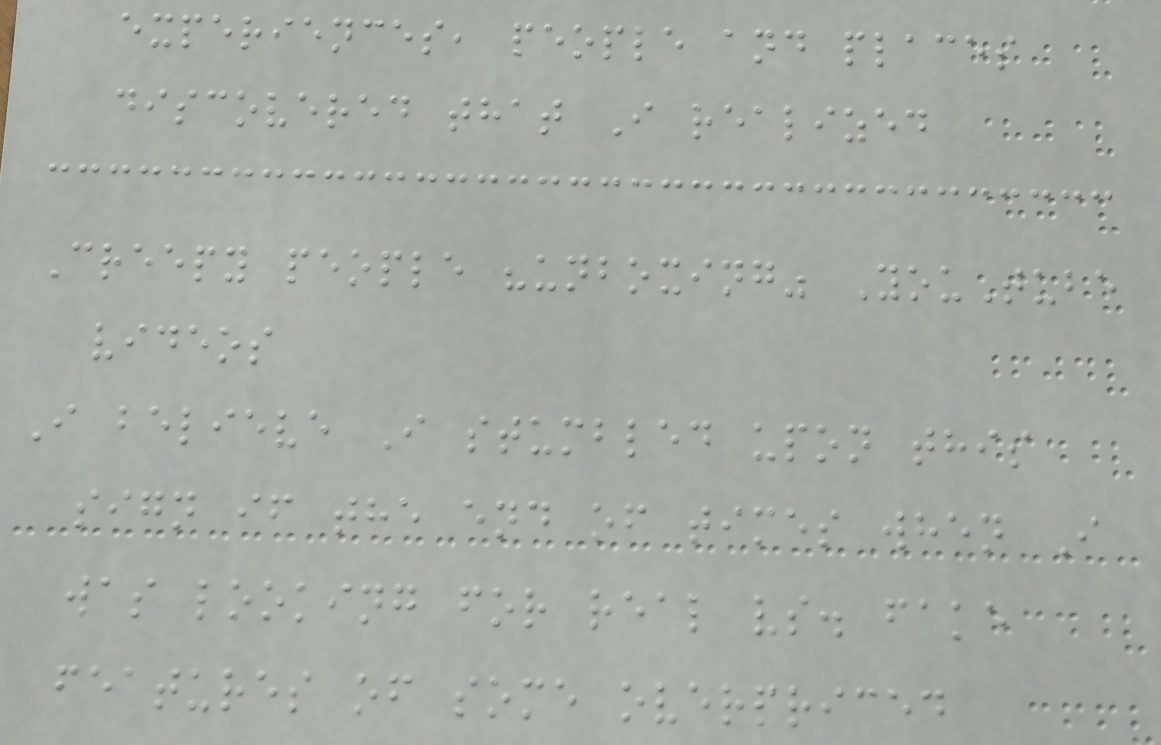experiences, people and places
discovered that I realized
Creepy people "unboxing" YouTube
videos
I believe I stumbled upon this
sign if the end of times when I
was looking for real vs. fake
features of some overpriced
